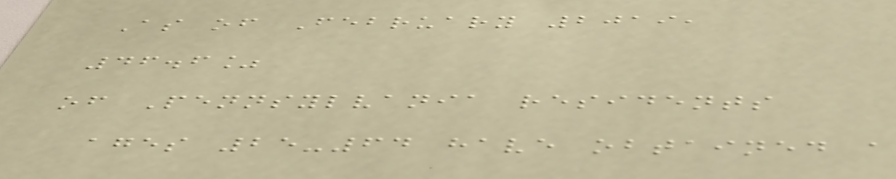As of February 2019,
46.6%
of Pennsylvania residents
ages 25-64 have obtained a
